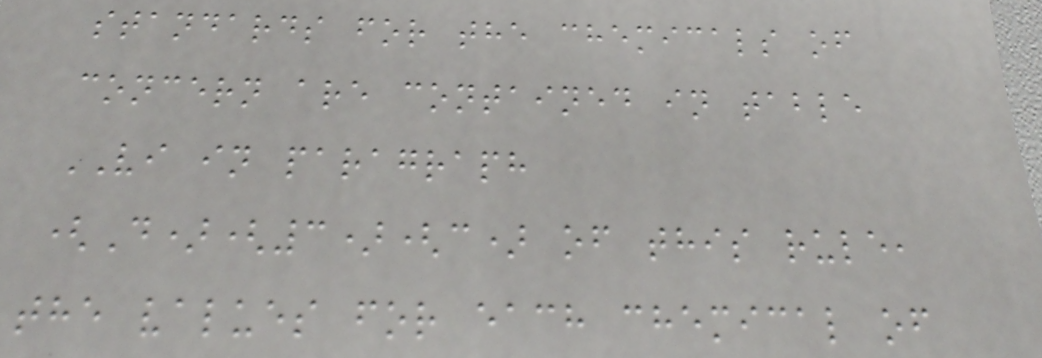standards for the chemicals of
concern are contained in table
VI in paragraph
(D)(3)(c) of this rule,
the values for each chemical of
